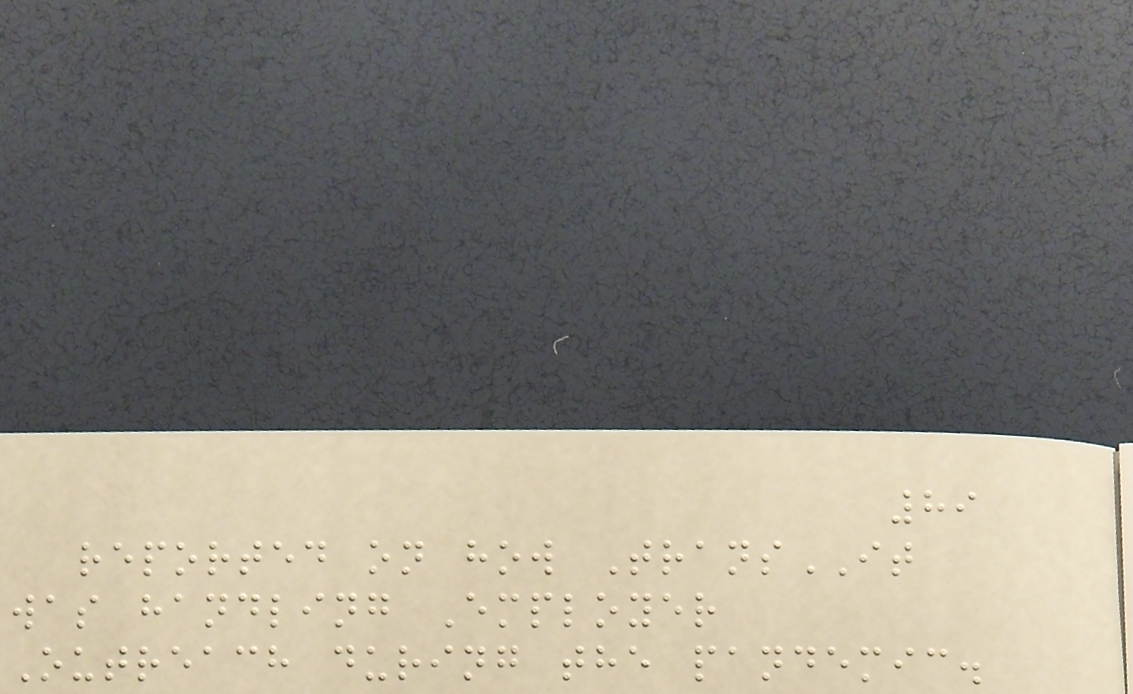89
reported on how TransIT
was handling Employer
Outreach during the pandemic.
